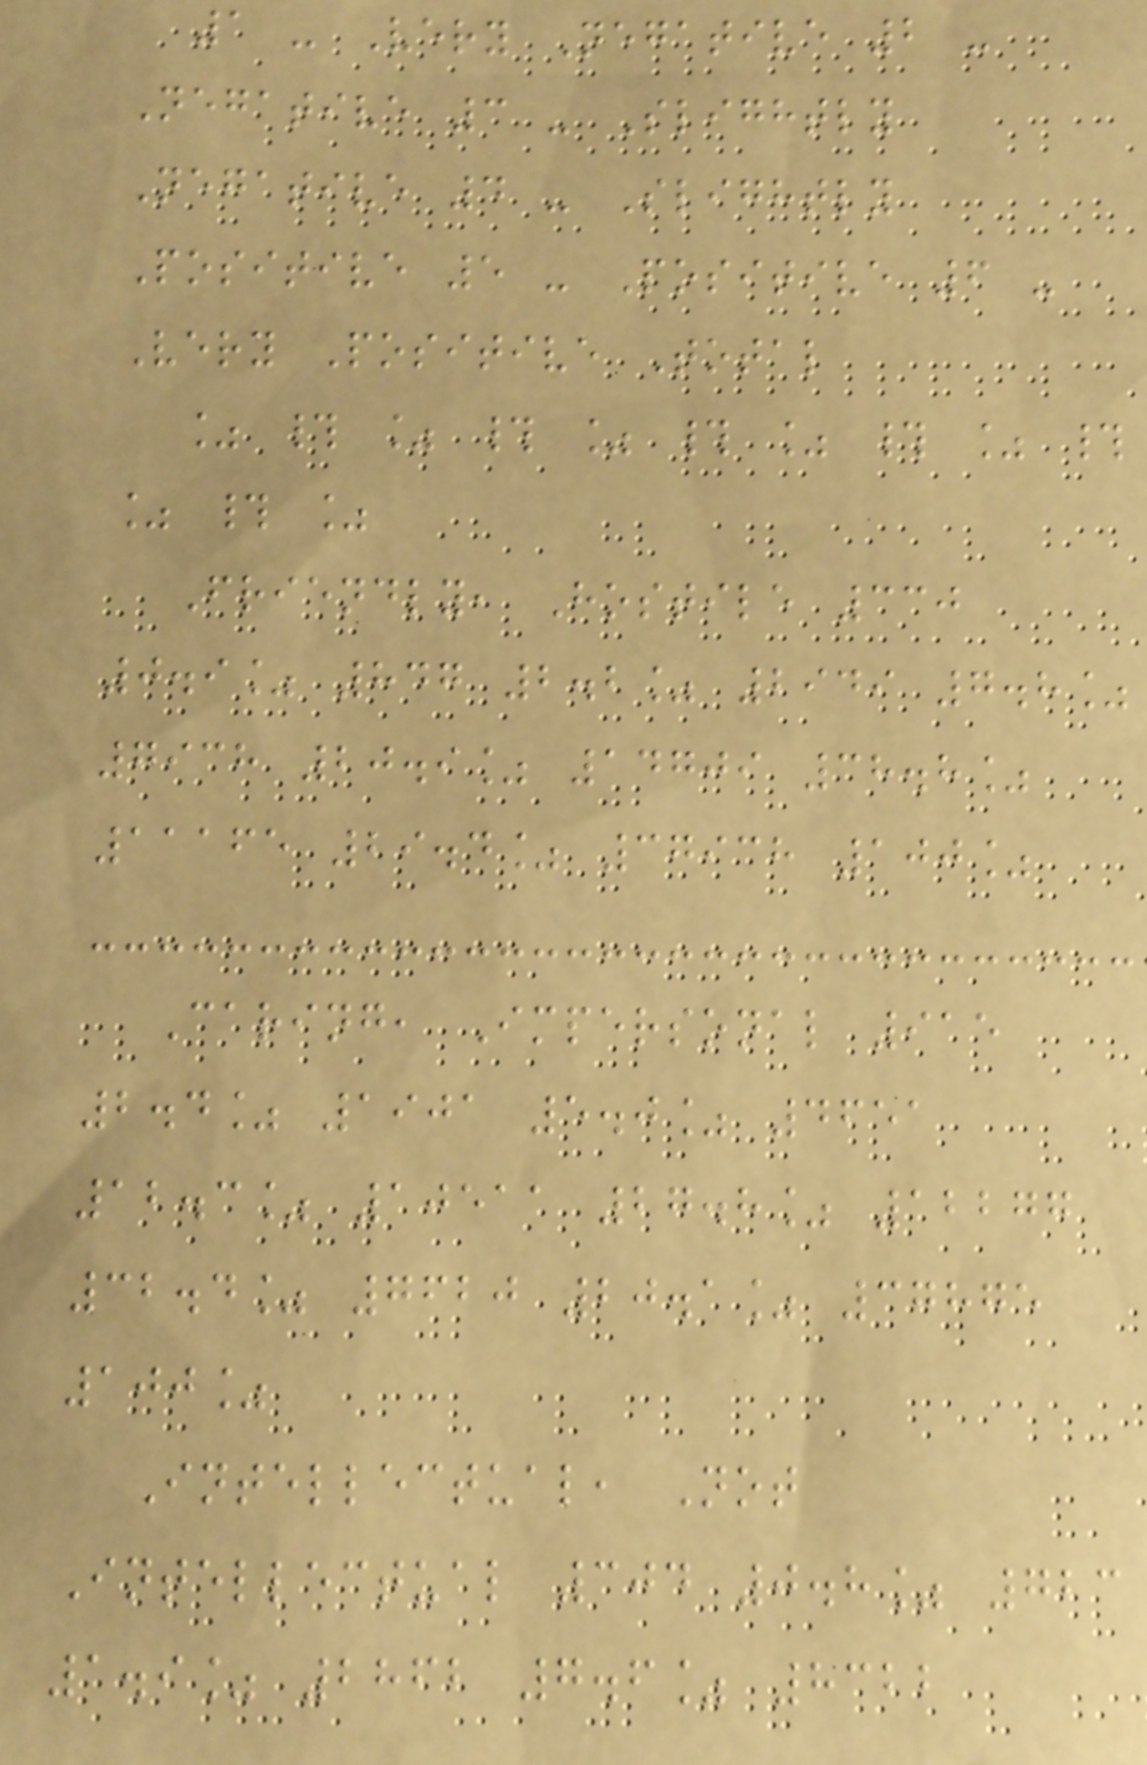1 - Very Negative 2 -
Negative 3 - Slightly
Negative 4 - Slightly
Positive 5 - Positive 6 -
Very Positive Total
% # % # % # % # % #
% # %
Friendly, Hostile 330
0.9% 847 2.2% 2949 7.8%
7938 20.9% 14709 38.8%
11165 29.4% 37938 100%
Caring, Impersonal 915
2.4% 1901 5.0% 4651
12.3% 10511 27.8% 12277
32.4% 7620 20.1% 37875
100%
Intellectual, Not
Intellectual 304 0.8% 723
1.9% 2862 7.6% 8322
